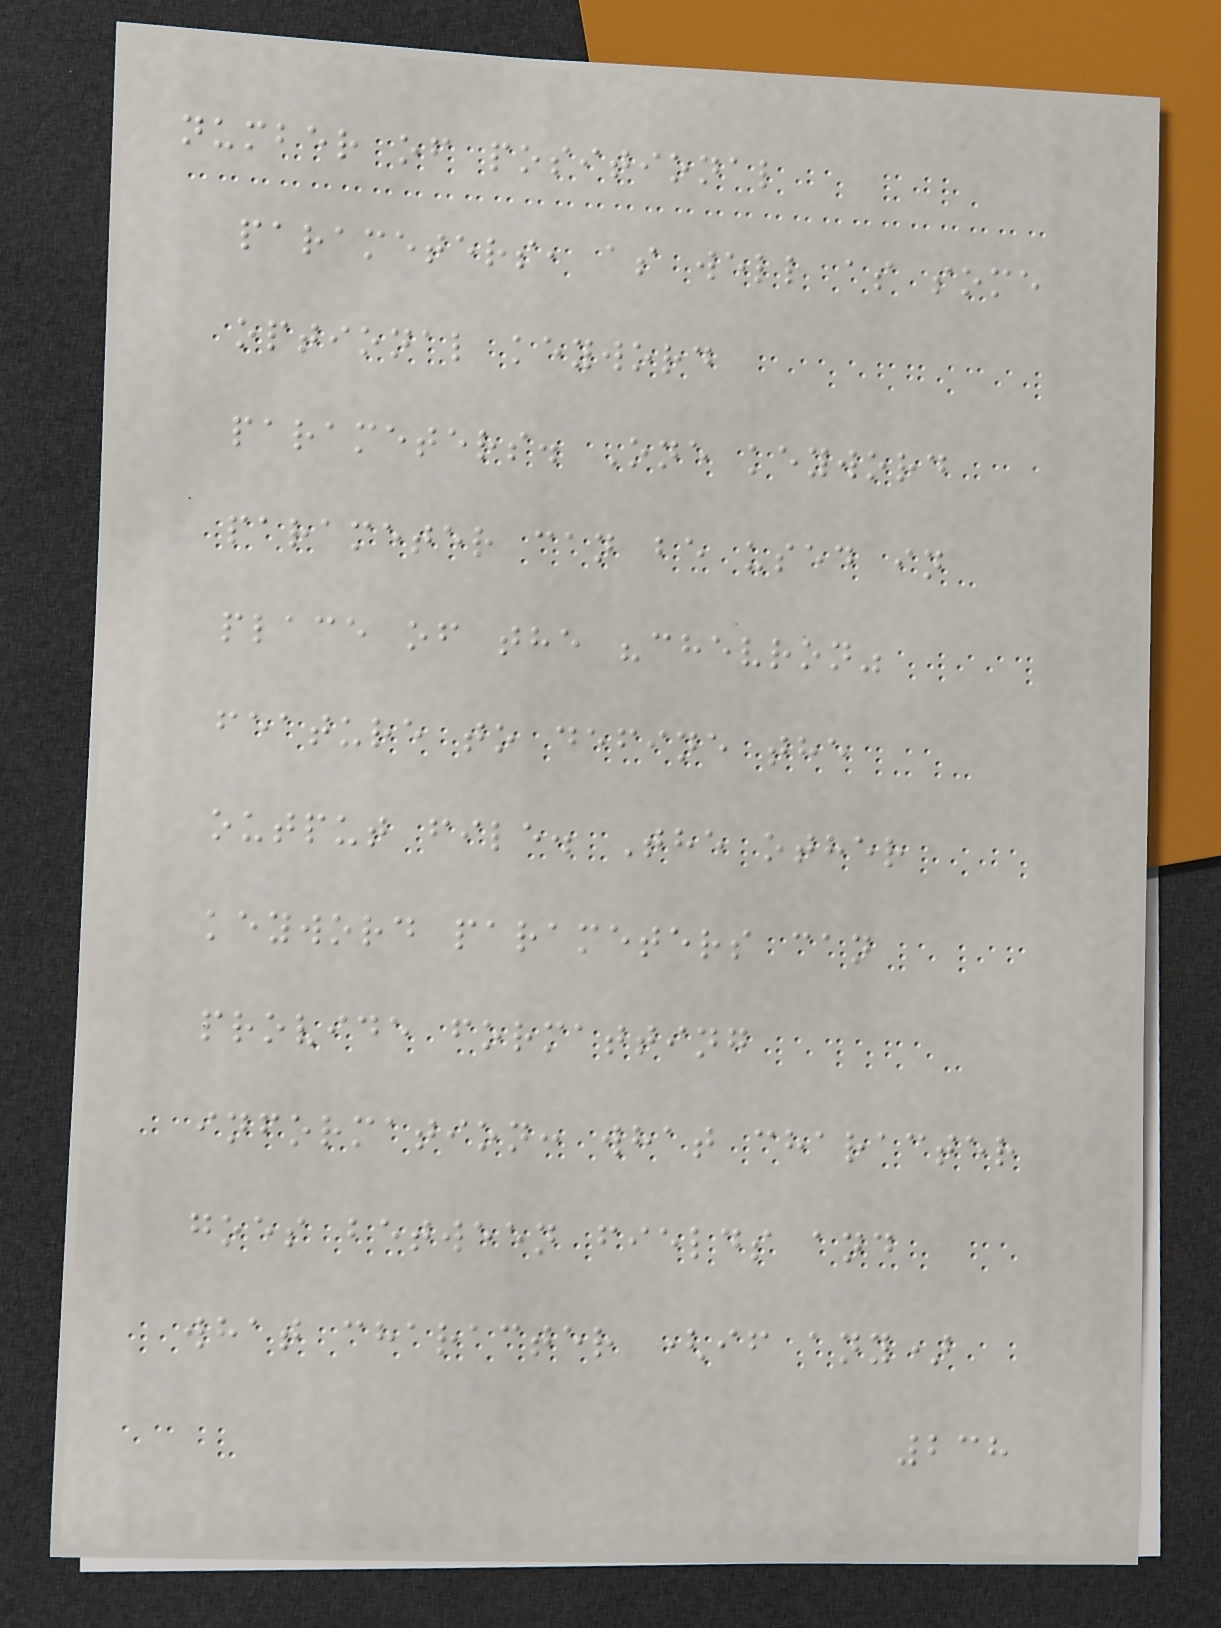number of positional
parameters, as well as some
optional keyword
parameters. One keyword
parameter can be used in
place of the "chevron"
feature to define the
output file. The other
keyword parameters can
provide formatting
information: what character
goes between fields and
what character (if any)
238
